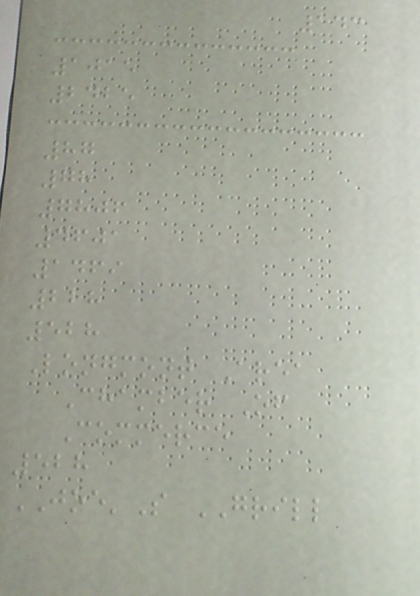143
1015
2425
87
78
7806
4601
1469
228
528
Longmont Area
Chamber Of
Commerce
528
JOE'S GRILL
